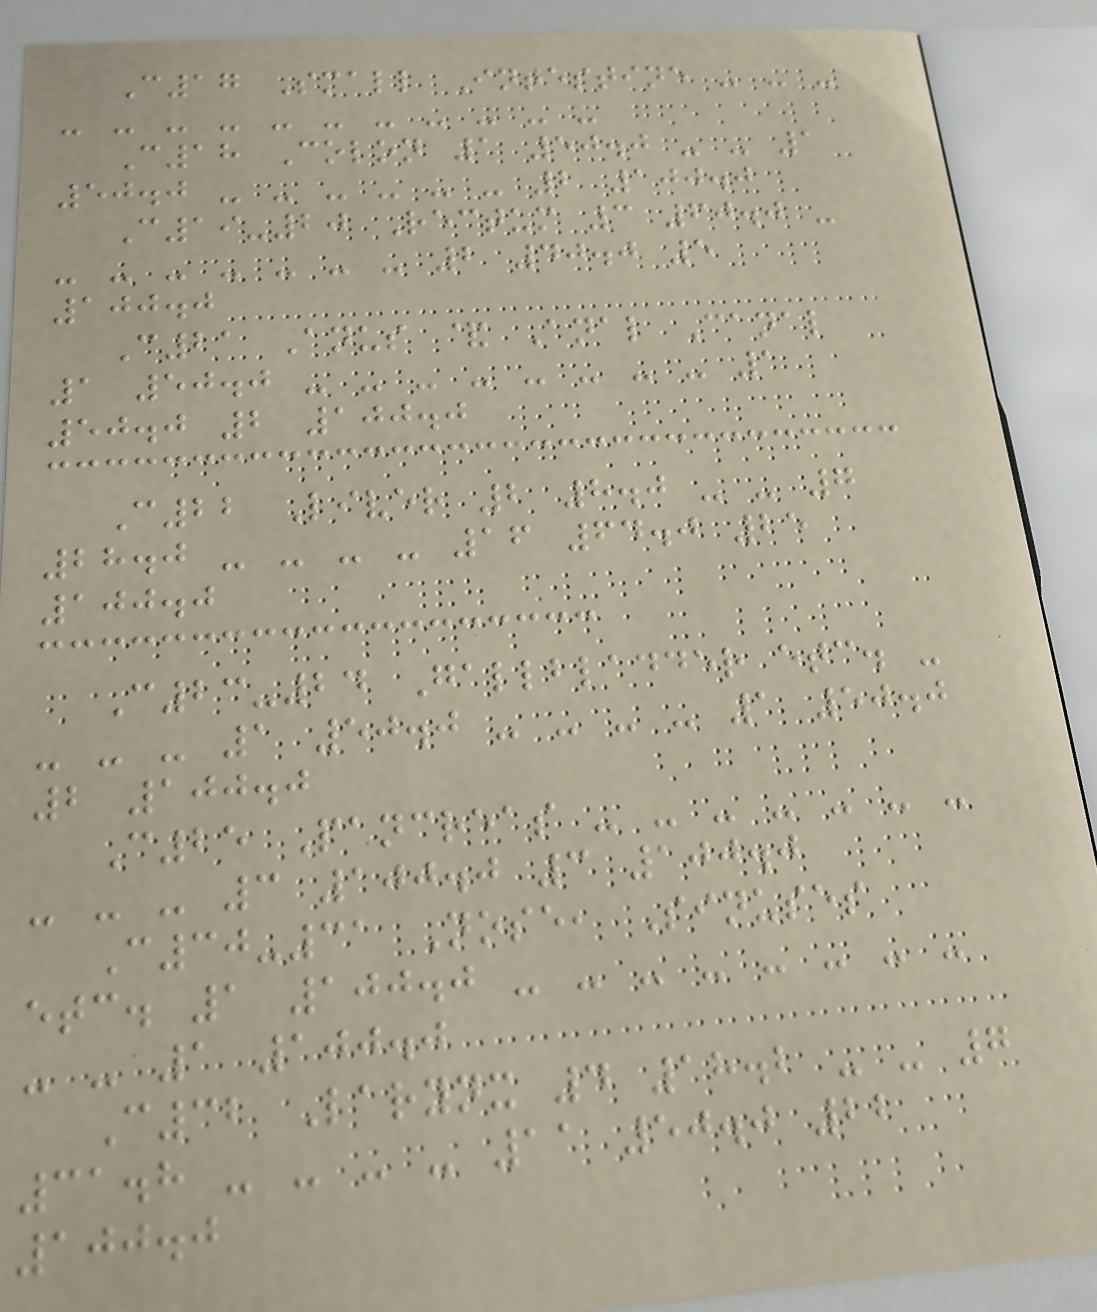C17 Small Intestine - - -
- - - - - - - - - - -
C18 Colon 1 50.0 - - 1
50.0 - - - - - - 2 100.0
C19-20 Rectum 3 60.0 -
- - - - - - - 2 40.0 5
100.0
C21 Anus & Anal Canal
1 50.0 - - - - - - - - 1
50.0 2 100.0
C22 Liver 2 8.0 - - 7
28.0 - - - - 16 64.0 25
100.0
C23-24 Gallbladder etc. -
- - - 1 50.0 - - - - 1 50.0
2 100.0
C25 Pancreas - - - - - - -
- - - 3 100.0 3 100.0
C30-31 Nose, Sinuses
etc. 1 100.0 - - - - - - - -
- - 1 100.0
C32 Larynx 4 18.2 - - 7
31.8 - - - - 11 50.0 22
100.0
